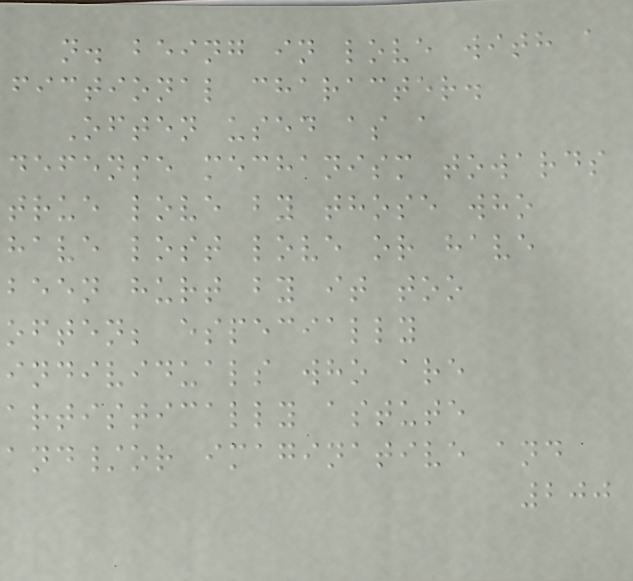n. being in love with a
fictional character.
Often used as a
defense mechanism towards
true love by those who
have lost love or have
been hurt by it too
often; especially
individuals who are
artistically astute
and/or imaginative and
200
